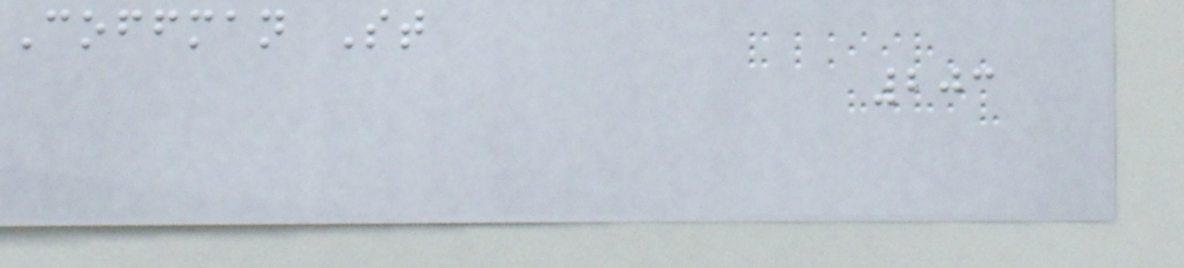Coffman St
203
